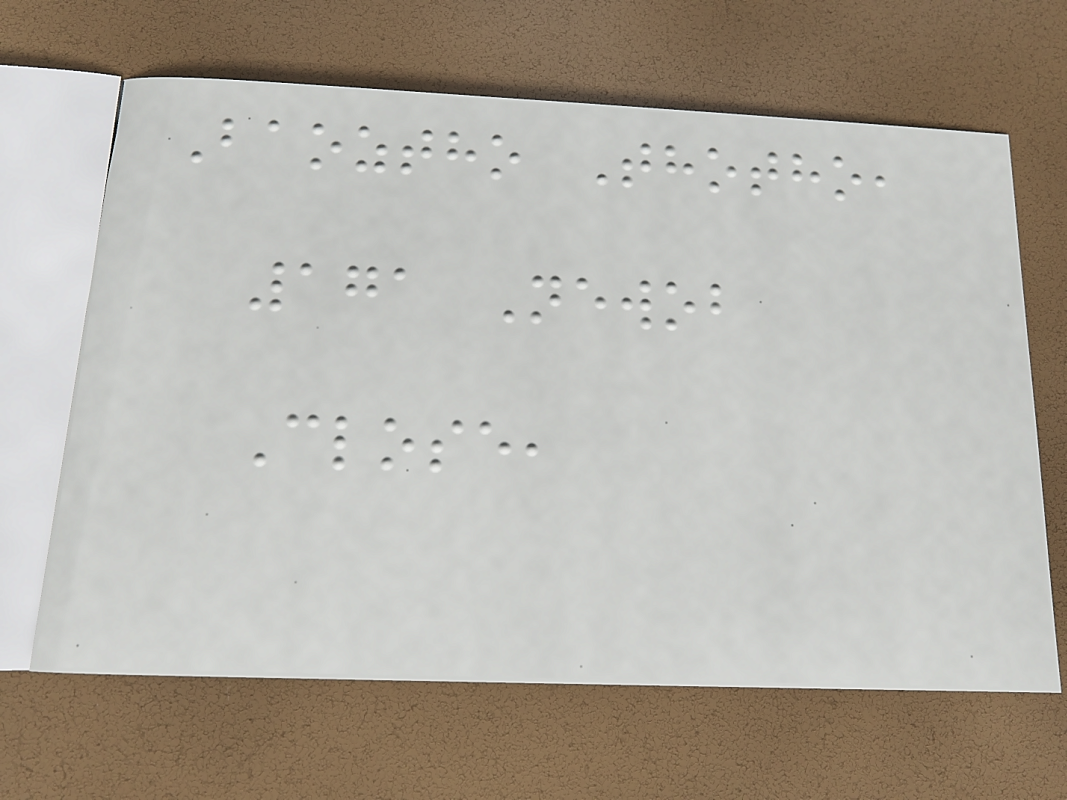Baoztho Thotho,
171 Newob
Close,
